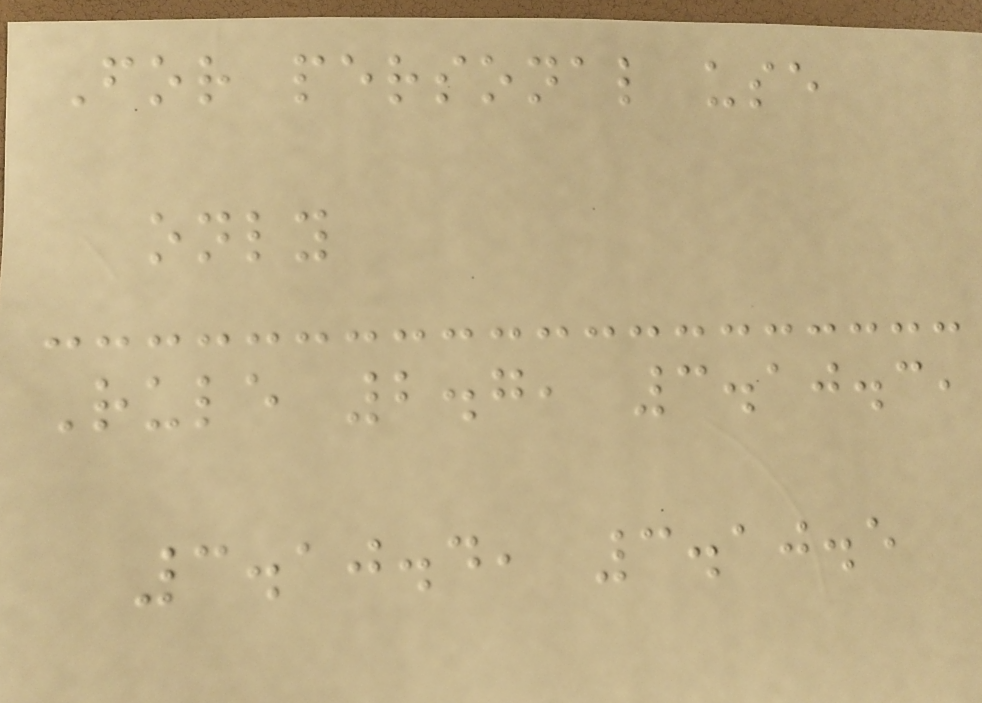For personal use
only
Rule 2.7, 3.10.3,
3.10.4, 3.10.5
